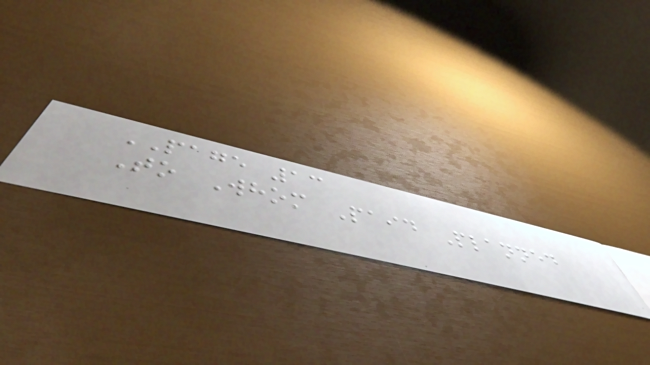PAGE 13
To Whom Paid Planned
